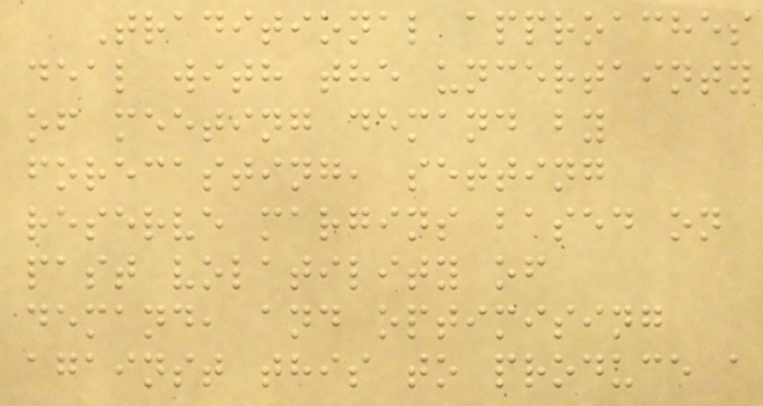Traditional approaches
deal with the uncertainty
of meeting demand by
forecasting, setting
reserve margins based on
past volatility of
demand, and optimising
against this to produce a
